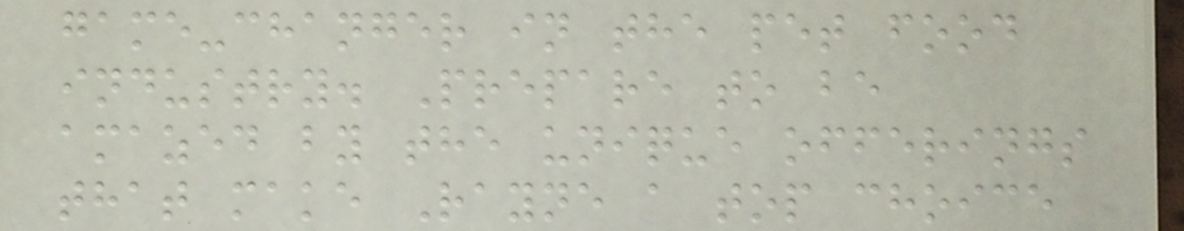game-changer in the pet food
industry. Prepare to be
amazed by the unique offerings
that make Rayne a top choice
